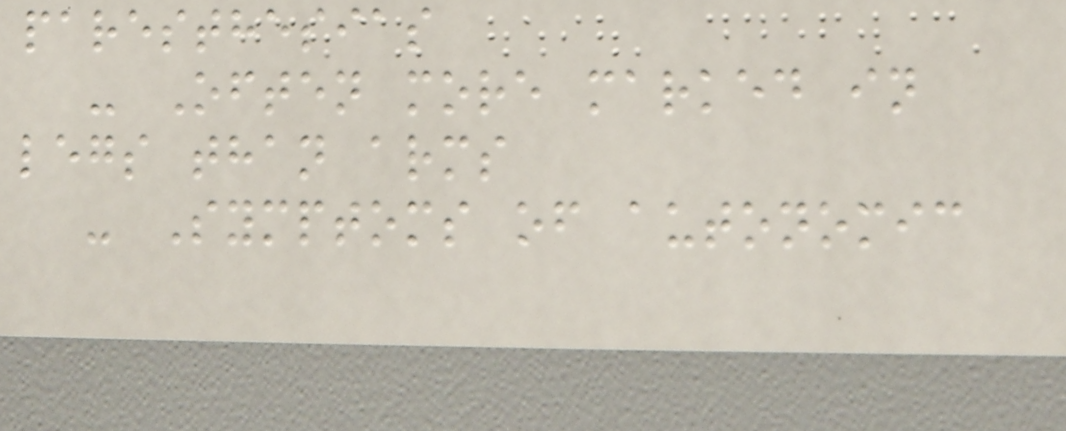paresthesias
- Often more marked in
legs than arms
- Symptoms of autonomic
